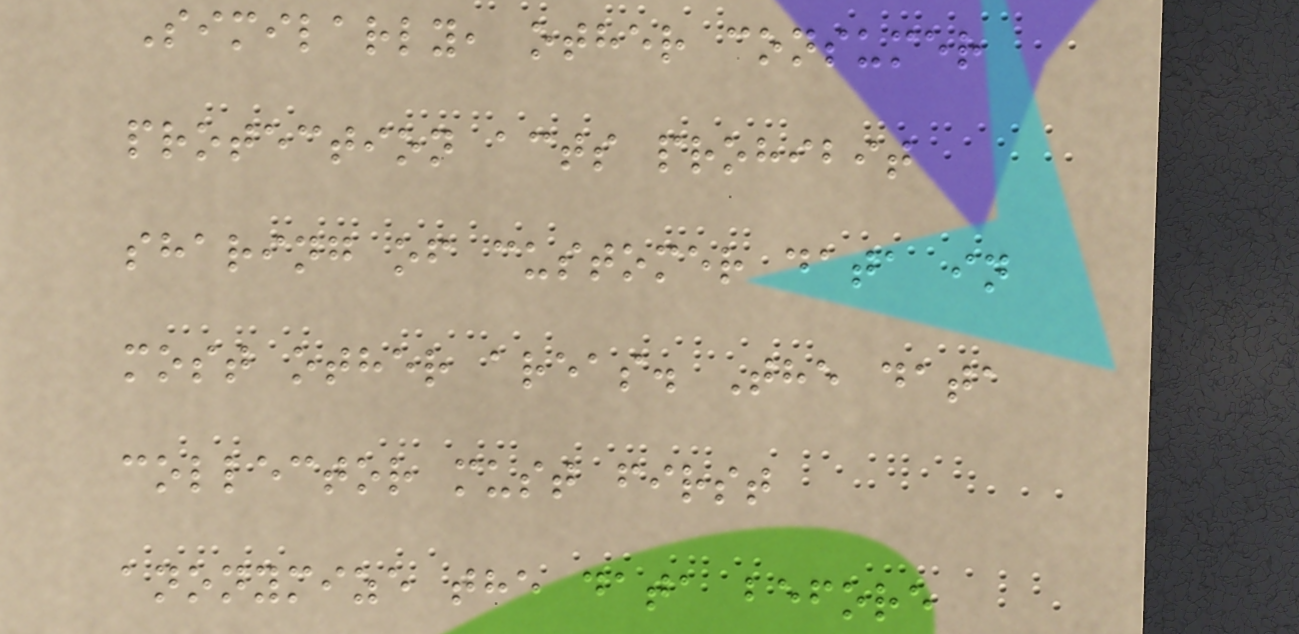Similarly, other consumer
protection acts prohibit
sharing of customer data in
most other areas. The data
collector must first
anonymize the data before
